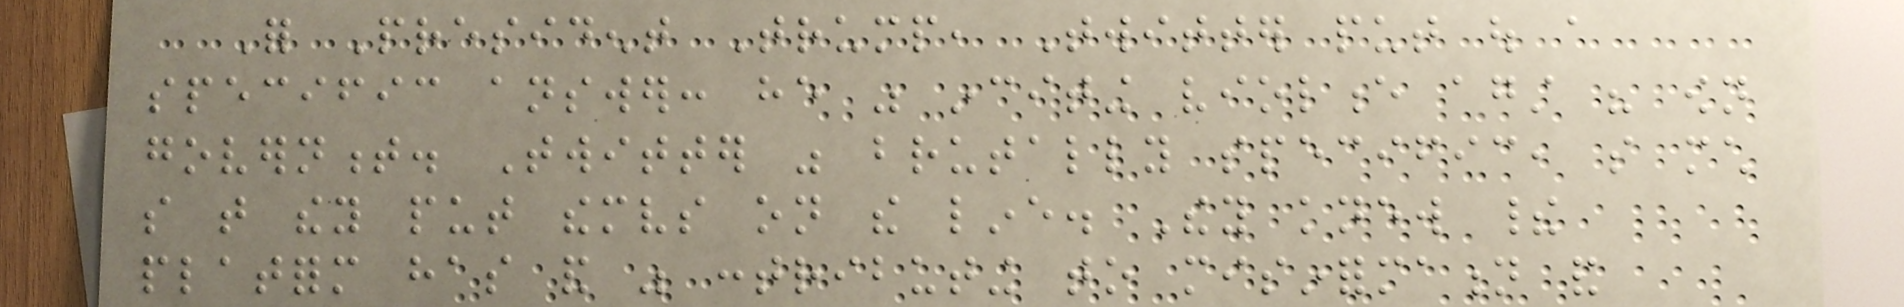For President Trump, Twitter put out a
specific answer: he was inciting violence against his own
government. Twitter was brutally specific, so much
so that they put themselves on the line. They knew their
platform has and was contributing to misinformation and
